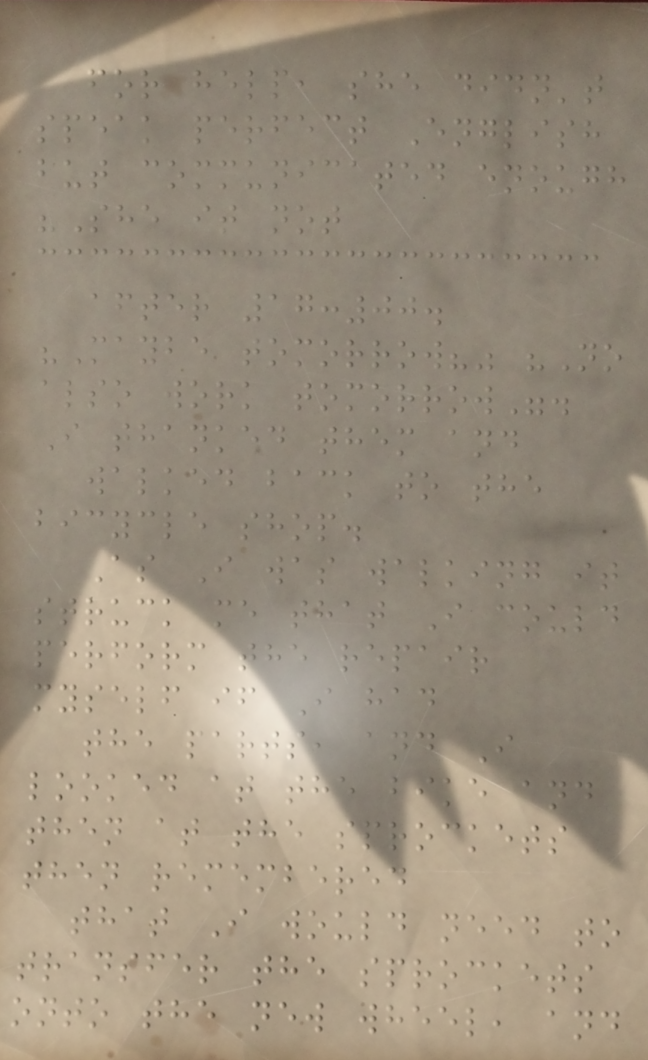for help, she didn't
speak perfect English
but communicated enough
"She it not
after 17:00.
"Maybe tomorrow?" "No
also work tomorrow".
I thanked them and
walked back to the
bicycle shop.
As I was walking it
struck me that I could
perform the repair
myself if I had
the parts, and I
looked at the bike and
then at the sprockets
then remembered
that I would need to
transfer the sprockets
onto the new wheel, and
